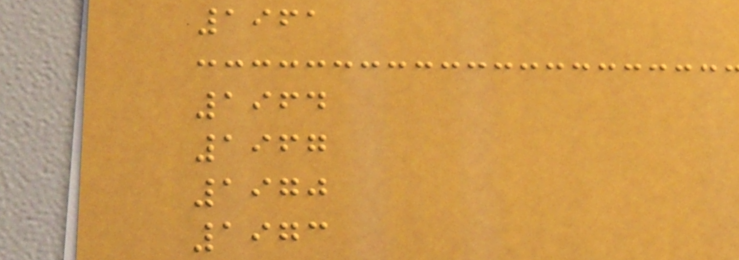1961
1964
1967
1970
1973
